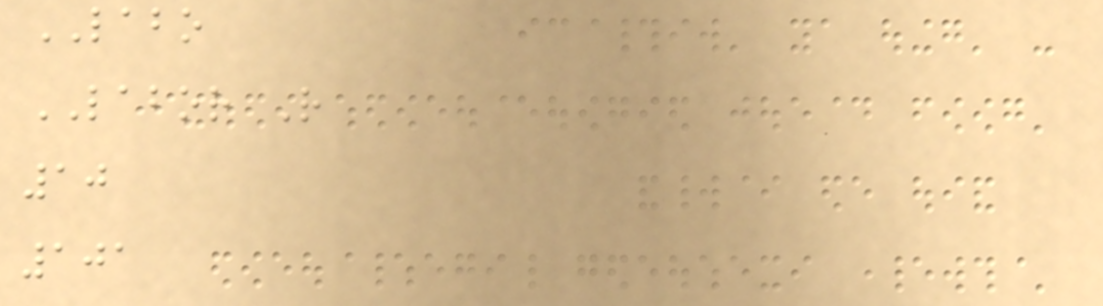LABO
LABOR R
10
101
